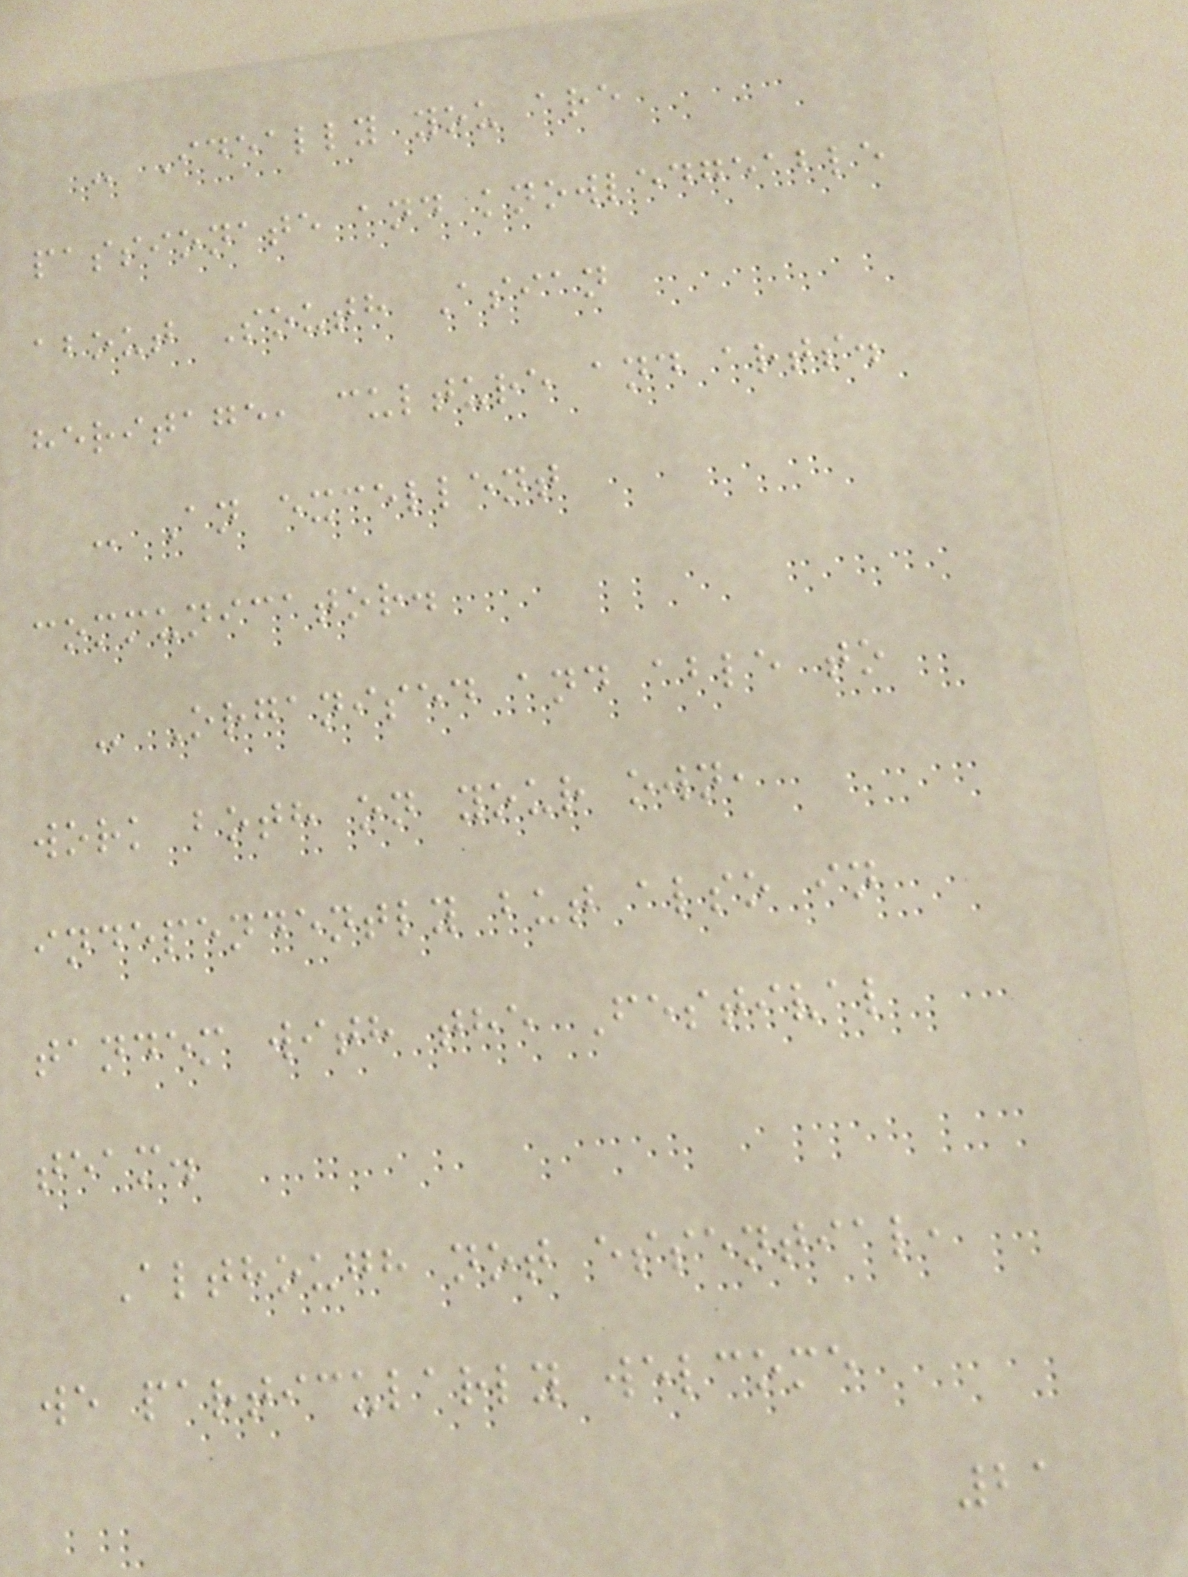- Ideally you are
passionate and knowledgeable
about South Asian
heritage, culture and arts.
- An excellent
communicator.
- Organised and able to
work both on your own,
independently but also in
tandem with the Festival
team.
Although not essential,
we particularly welcome
21
